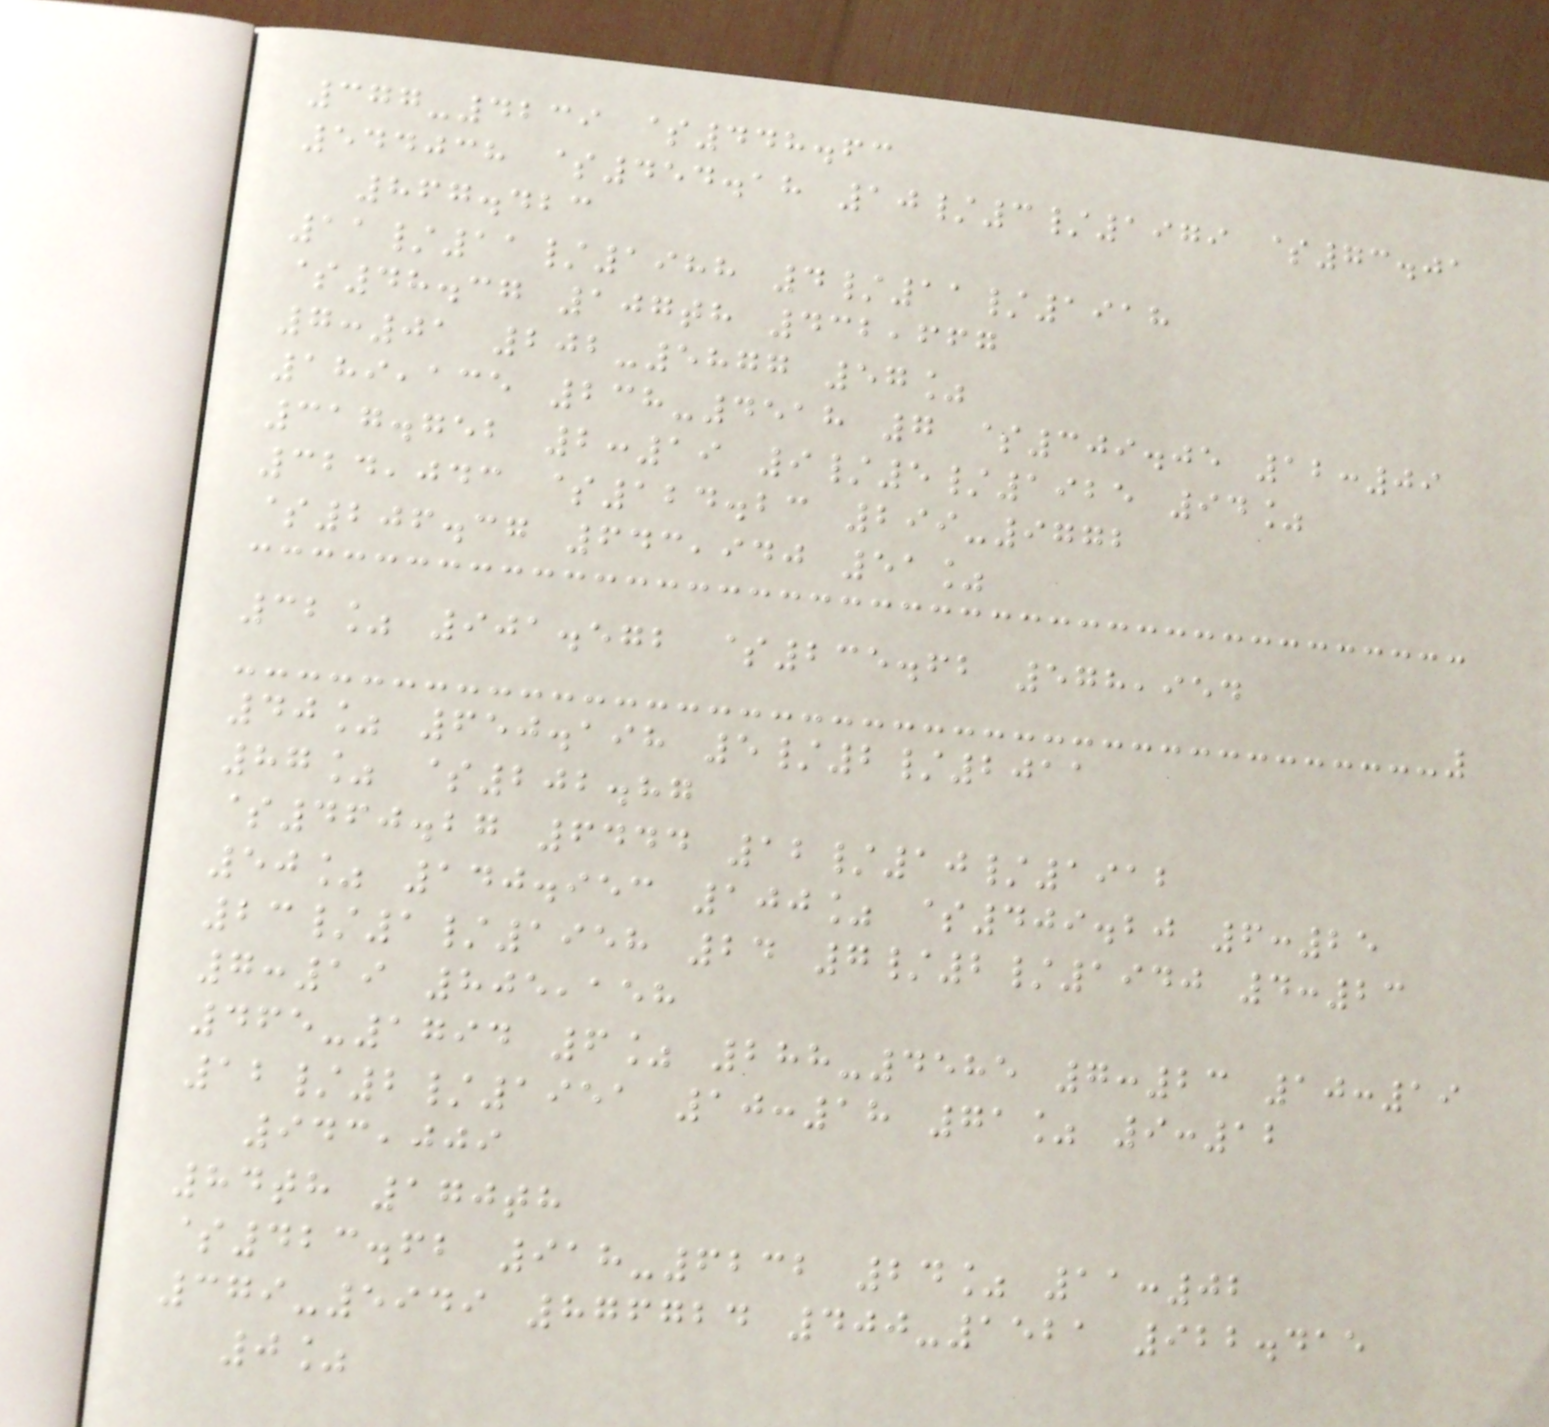377-4239 $448.63
544038 $454.18 10/3/1979 $73.01
867.423
11/11/1988 4/11/1918
$48.37 107th 432,667
7:01 202-5877 57%
189,135 238-4518 7 $309.05 12:09
317.752 2:19 9/5/1925 94%
324,043 $124.23 299-9772
$206.37 643,940 51%
32% 901.572 $235.62 578,954
40% 650.198 5/2/2011
87% $202.87
$460.27 6444 12/10/1912
50% 140.953 100% $409.20 6:25
23/1/1958 24 7/2/1940 4:23
7:19 805,158
465-1794 6% 288-4585 7:23 10:19
12/2/1951 10:18 71% 9:12
943,009
84th 170th
$423.62 918-6232 24% 11:02
379-5949 876724 400-1521 922.415
0%
